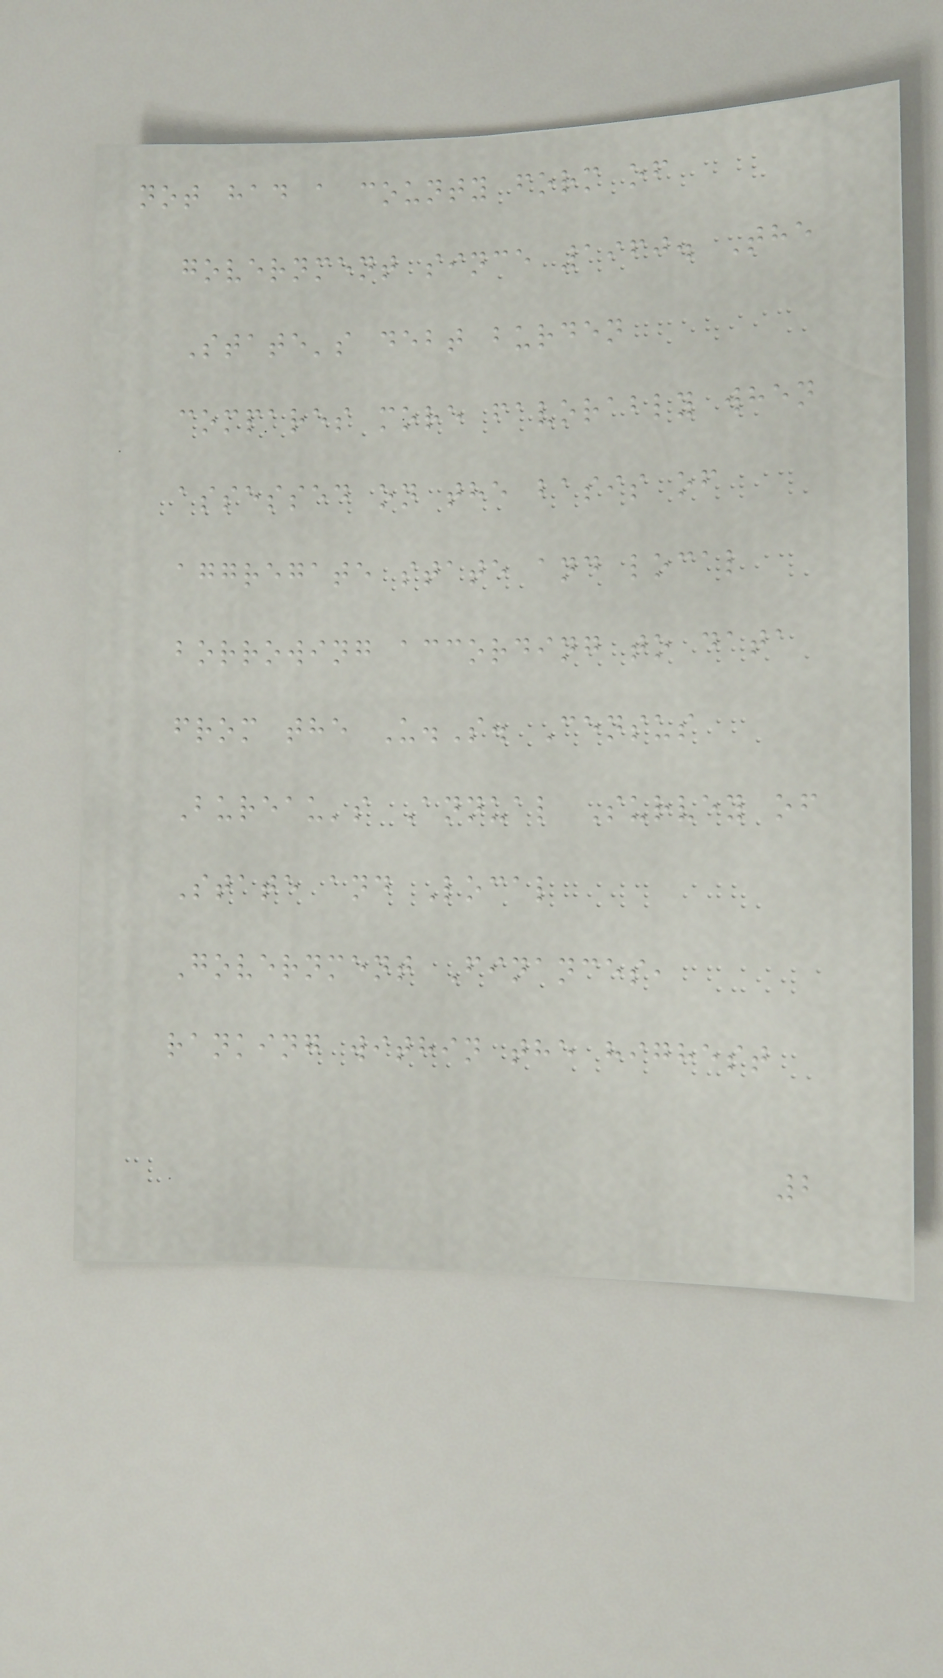not had a county form of
government since 1960. The
State's debt burden
compares more favorably when
assessed on the basis of
aggregate state and local
borrowing according to data
from the U.S. Census
Bureau's Annual Survey of
State and Local
Government Finances,
ranking within the highest
2
